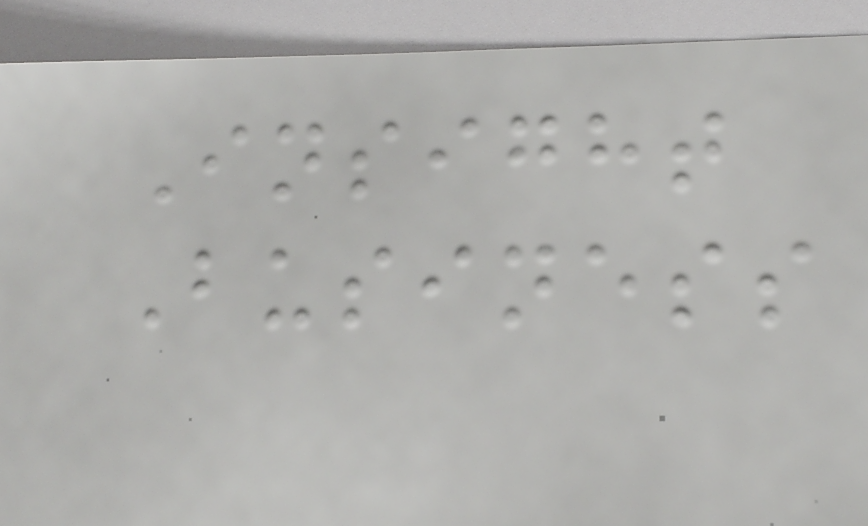Insight
Business
